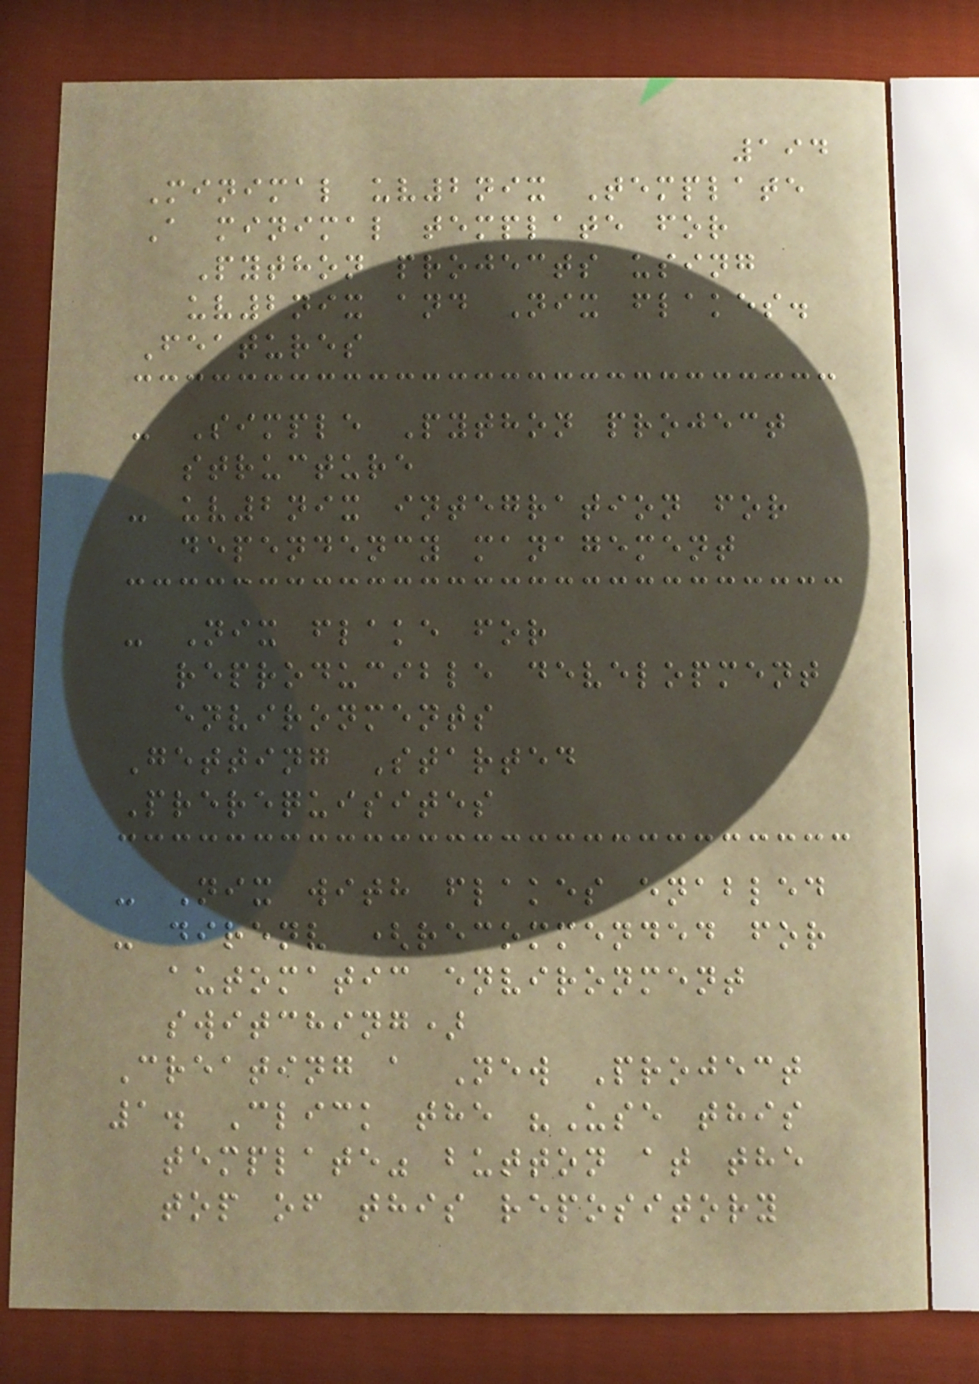194
Minimal uv2nix Template
A minimal template for
Python projects using
uv2nix and Nix flakes.
Features
- Simple Python project
structure
- uv2nix integration for
dependency management
- Nix flake for
reproducible development
environments
Getting Started
Prerequisites
- Nix with flakes enabled
- direnv (recommended for
automatic environment
switching)
Creating a New Project
1. Click the "Use this
template" button at the
top of this repository
